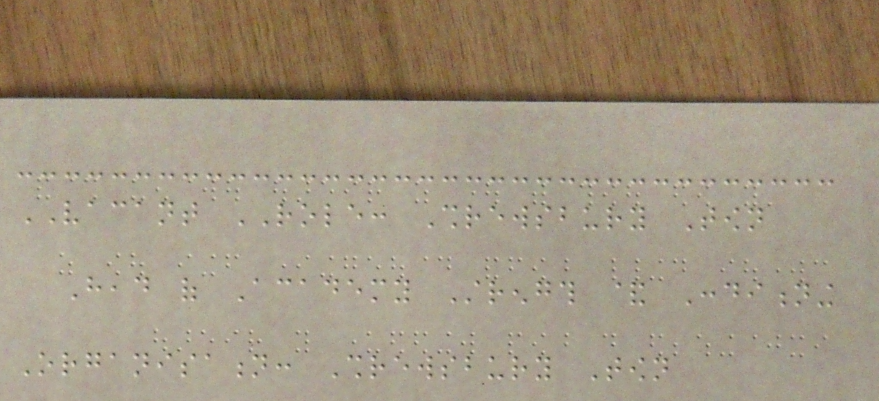VACANT ROLE: Shrewsbury Town
Head of Academy Strength & Conditioning
Organisation: Shrewsbury Town
